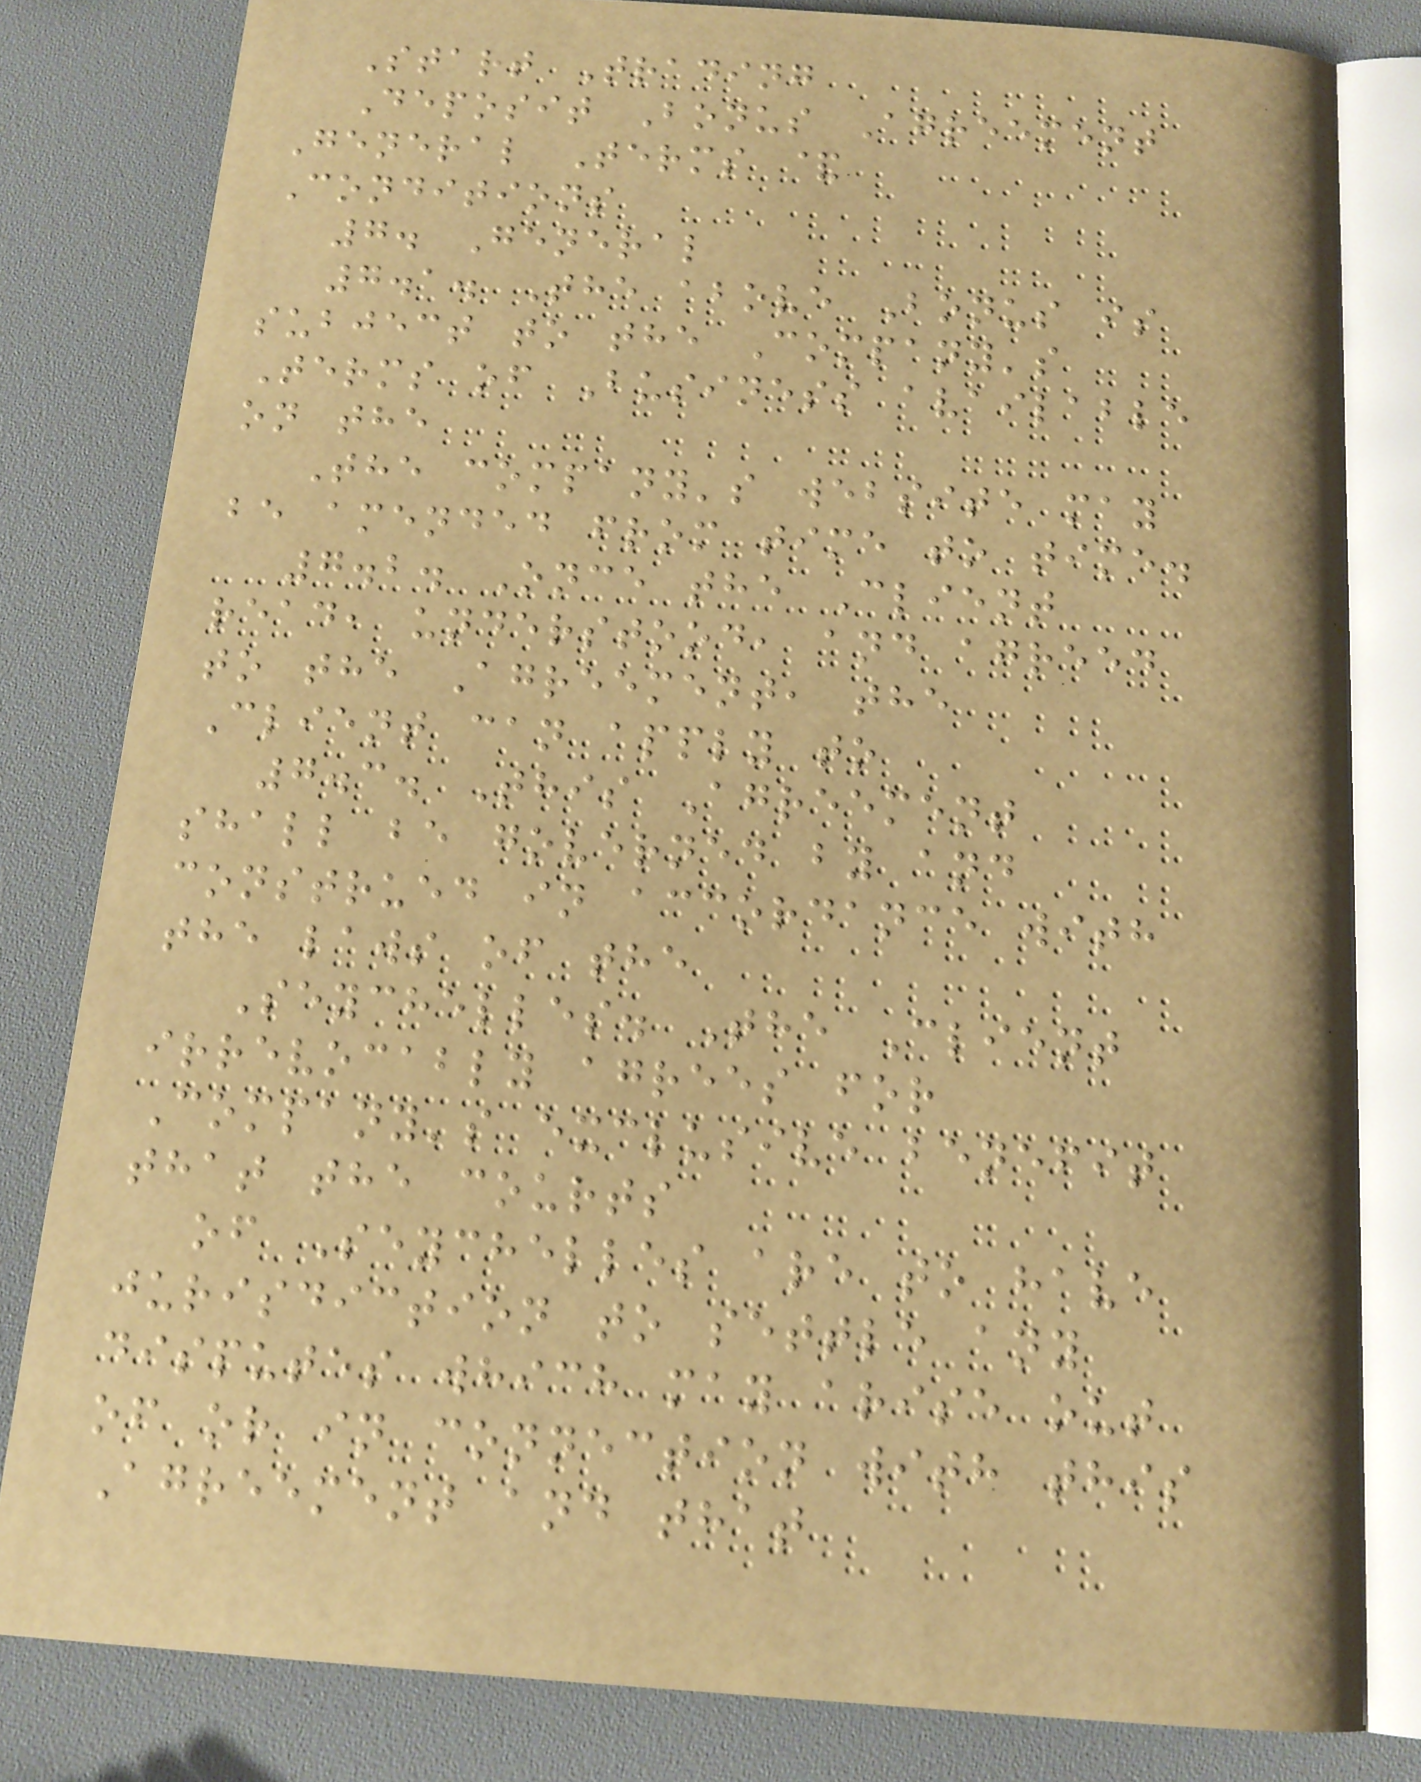Start Trading
Deposit Bonus Agreement
General Terms &
Conditions
7. General
7.1. The above Bonus is
subject to the Company's
Terms of Business available
on the
The company's website may
be amended from time to time.
7.2. Once the Client
read, understood, and agreed
to the Agreement, the
Client can apply to
7.3. This Agreement
shall be governed by and
construed in accordance with
the laws of the
Seychelles. The Client
irrevocably agrees for
Company's exclusive benefit
that the courts
of Seychelles are to have
jurisdiction to settle any
disputes which may arise out
of or in connection with this
Agreement and that
